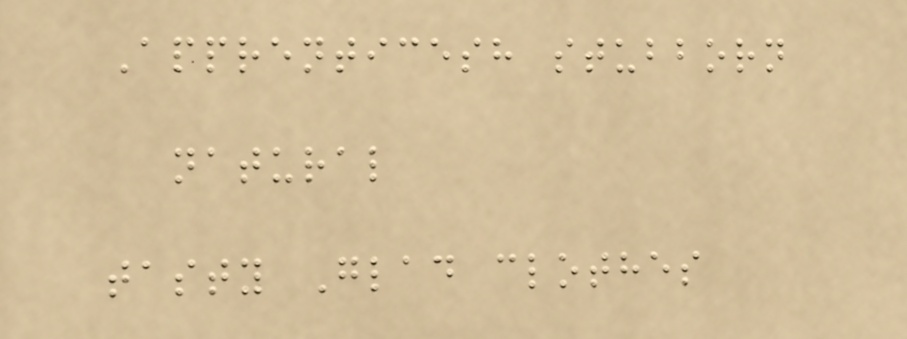Apprenticesh stubborn
natural
tasty Glad clothes
